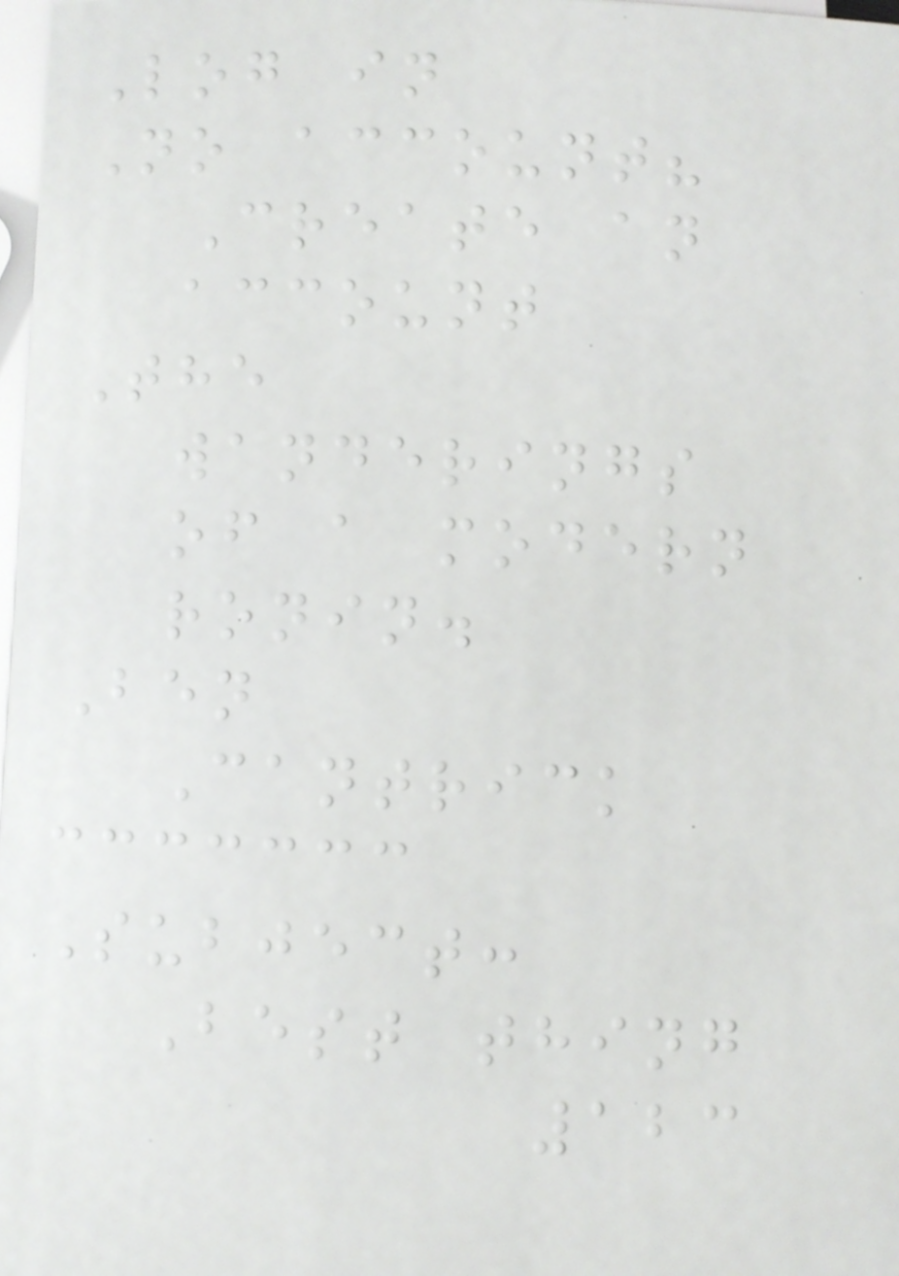Log in
No account?
Create an
account
The
wanderings
of a modern
ronin.
Ben
Cantrick
Subject:
Best thing
123
